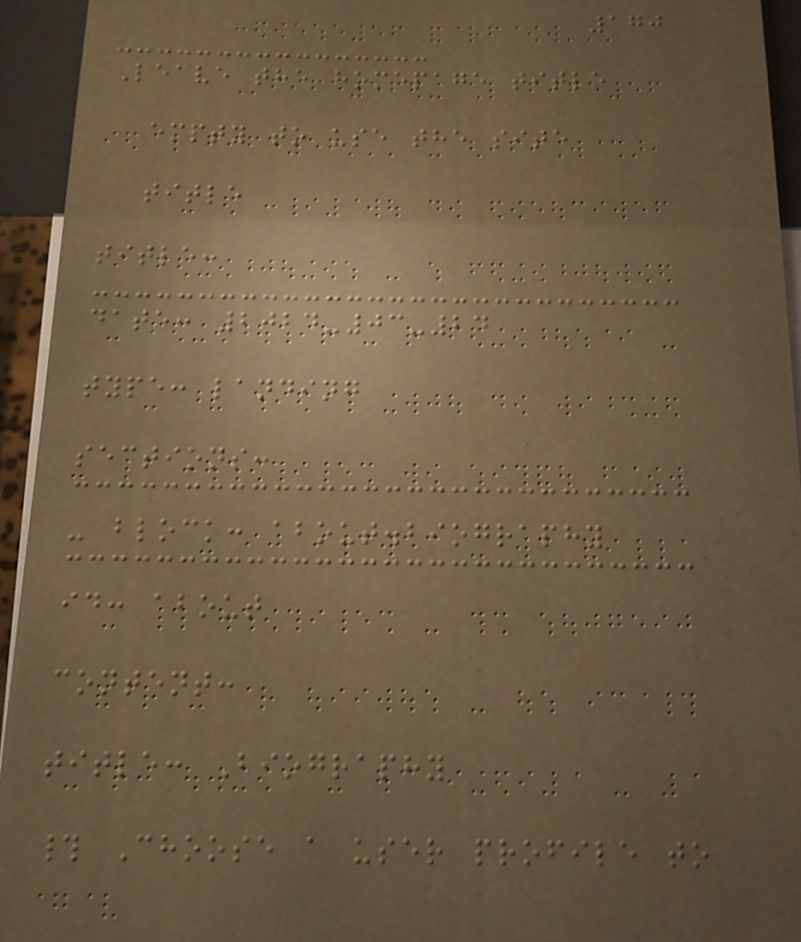170
Leave the homepage title
empty to use the site
title
title:
date: 2024-03-24
type: landing
sections:
- block: about.biography
id: about
content:
title: Biography
# Choose a user profile to
